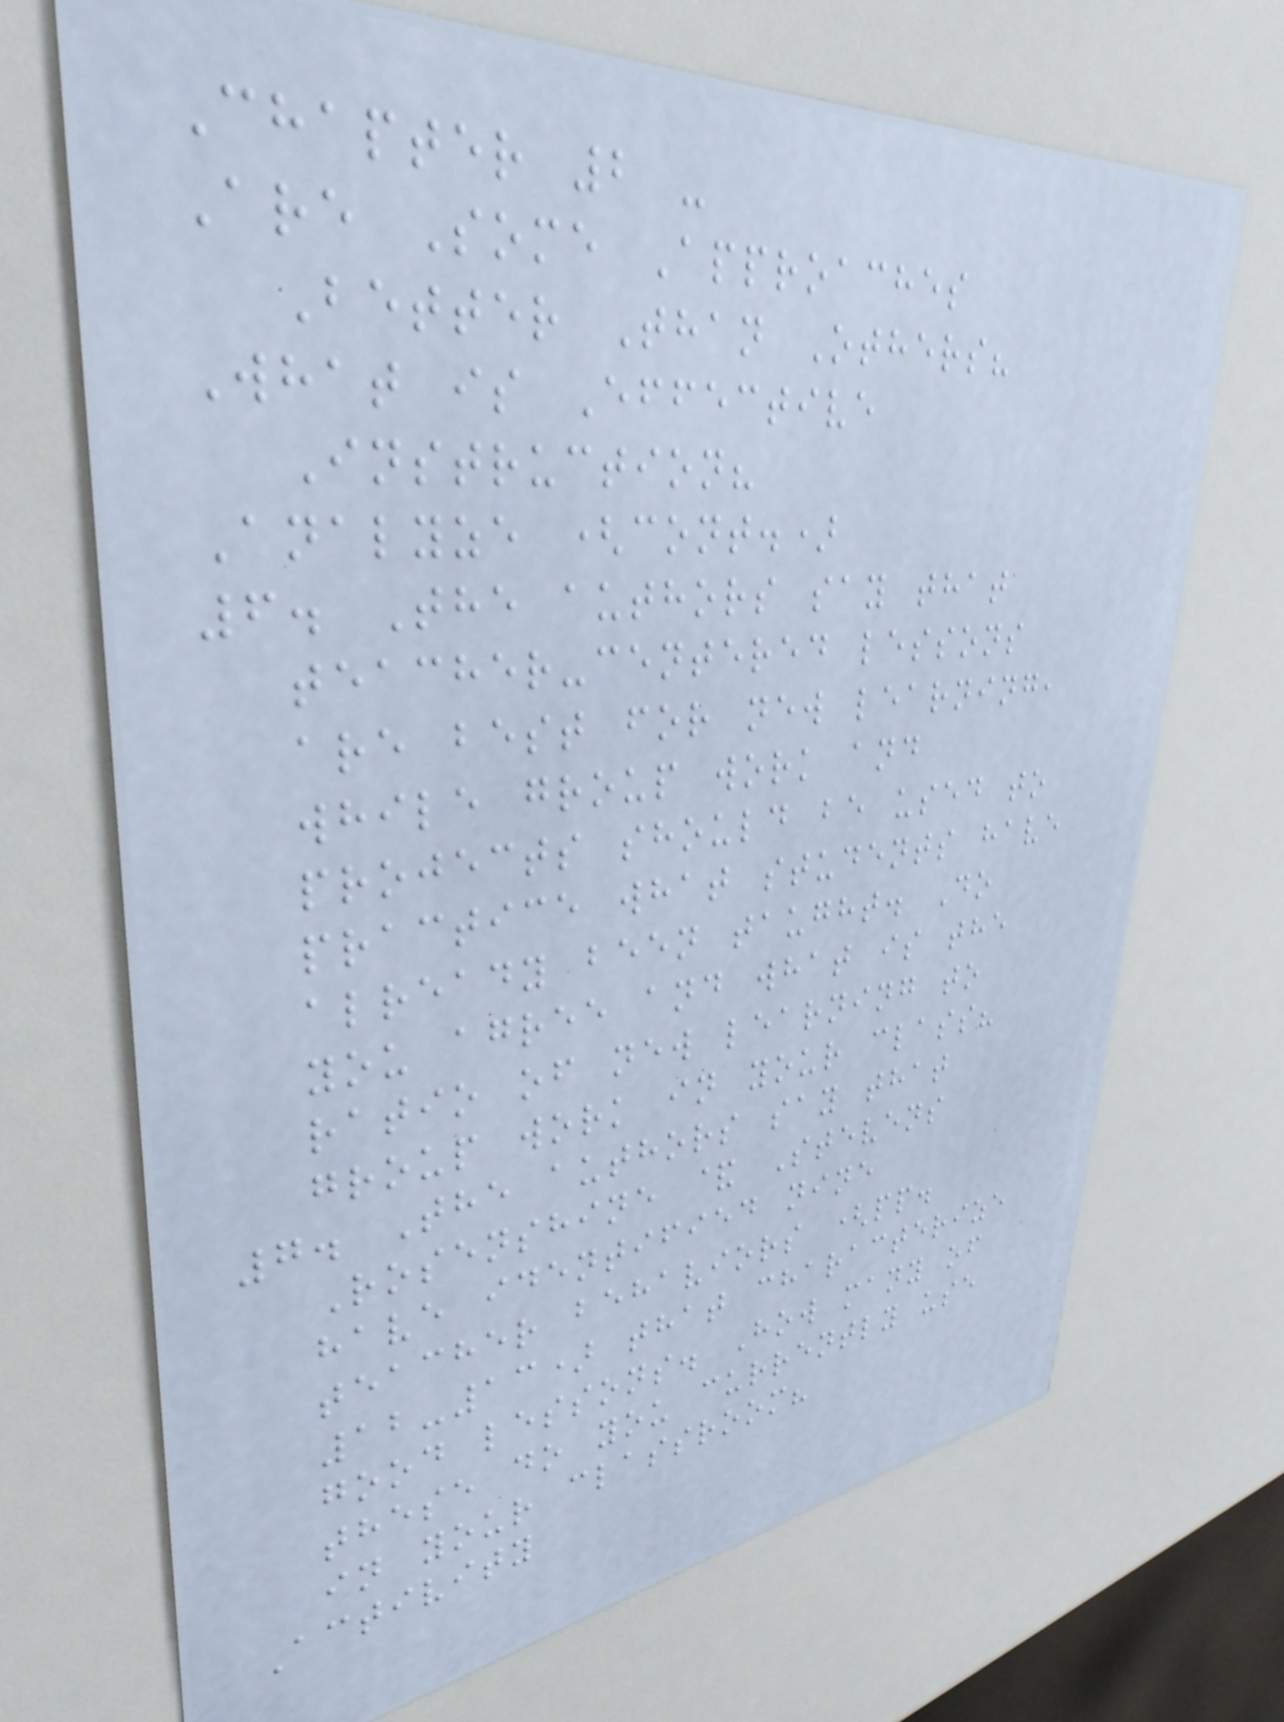Chapter 2 -
Are Some Approaches
Better Than Others?
What is Effective
Instruction?
Analyze (cont.)
6. The authors say that
teacher-centered lessons
are best for new learning,
while group work and
projects should be used to
practice what students have
already been taught. Do
you agree and what is the
ratio of new learning to
group work in your class?
7. The authors say that
Rosenshine & Stevens
have identified nine
teacher behaviors (pp.
12-13) that characterize
good lessons. How many of
these do you currently use
in your classroom?
Activity
